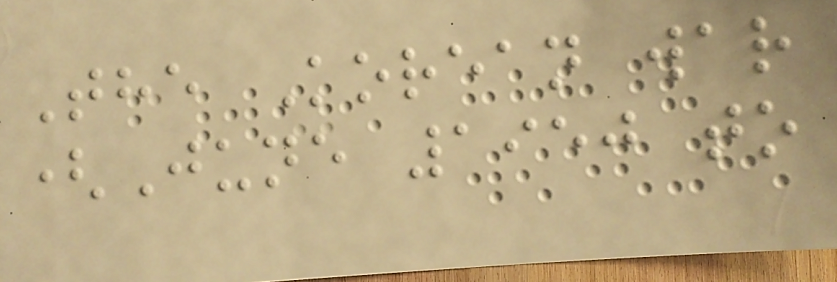The Korean war
(June 1950 to
